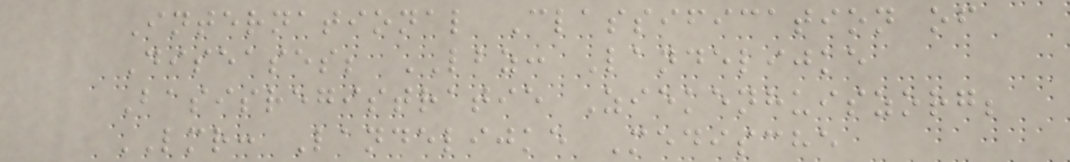International Classification of
Diseases; LBZ: Landelijke
Basisregistratie Ziekenhuiszorg;
LMR: Landelijke Medische
